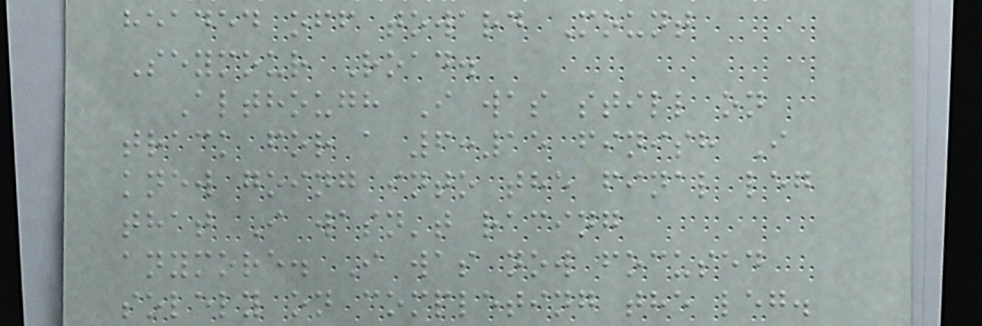headed off toward Mount
Seymour Road.
Although I was still on
track for a 6:15 finish I
knew going into the final leg
that I wasn't racing
anymore. I was now focused
solely on completing the leg.
